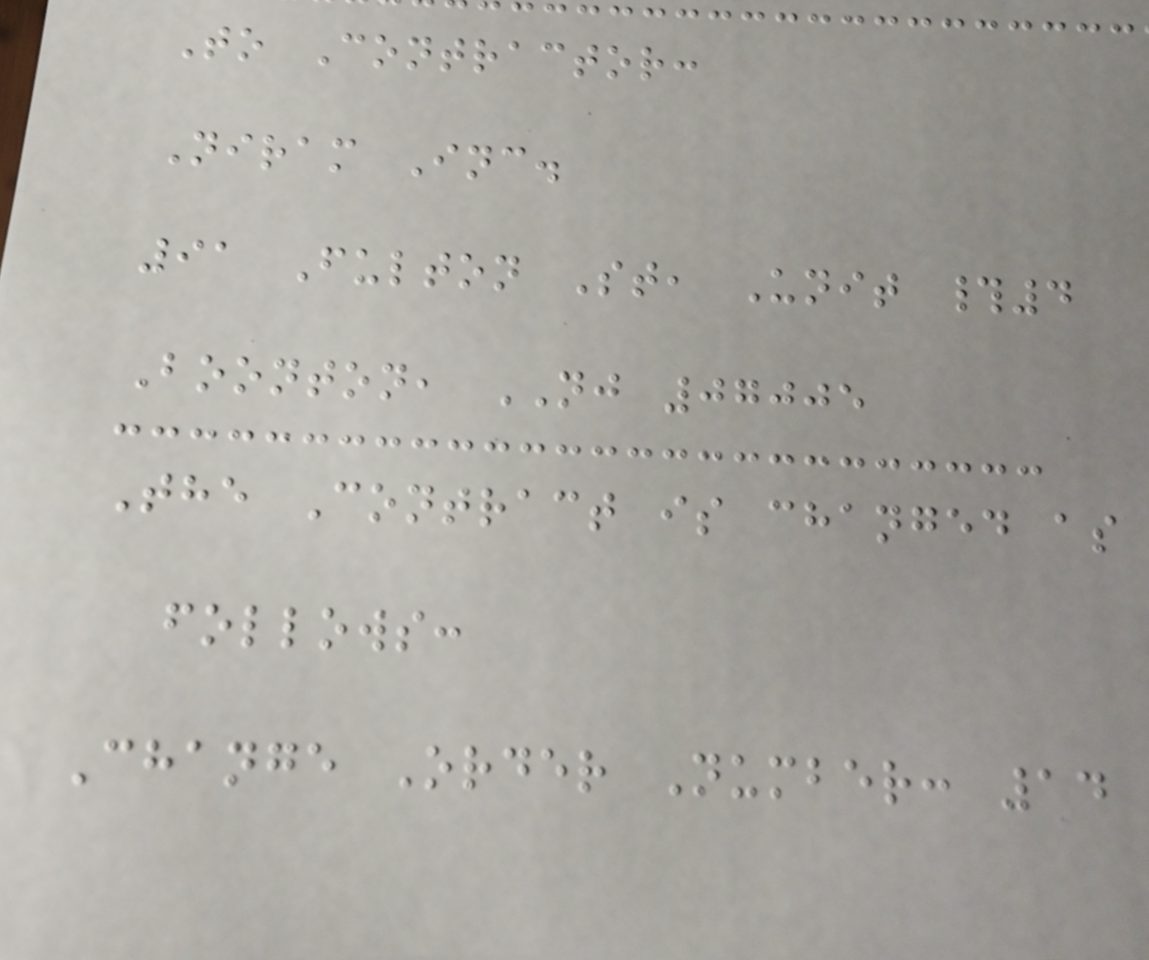To Contractor:
Niram Inc.
91 Fulton St, Unit #4
Boonton, NJ 07005
The Contract is changed as
follows:
Change Order Number: 14
